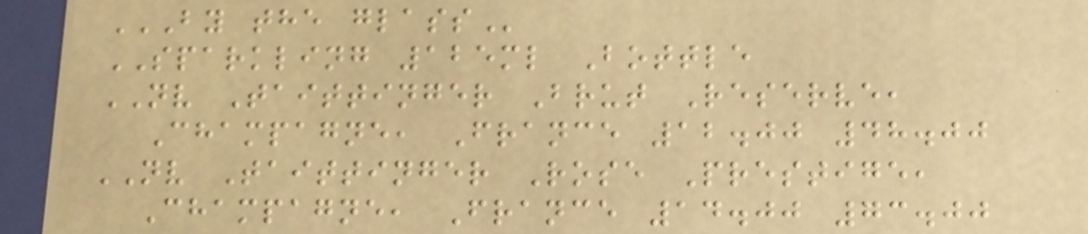BY THE GLASS
SPARKLING 125ml Bottle
NV Taittinger Brut Reserve,
Champagne, France 12.00 48.00
NV Taittinger Rose Prestige,
Champagne, France 14.00 73.00
